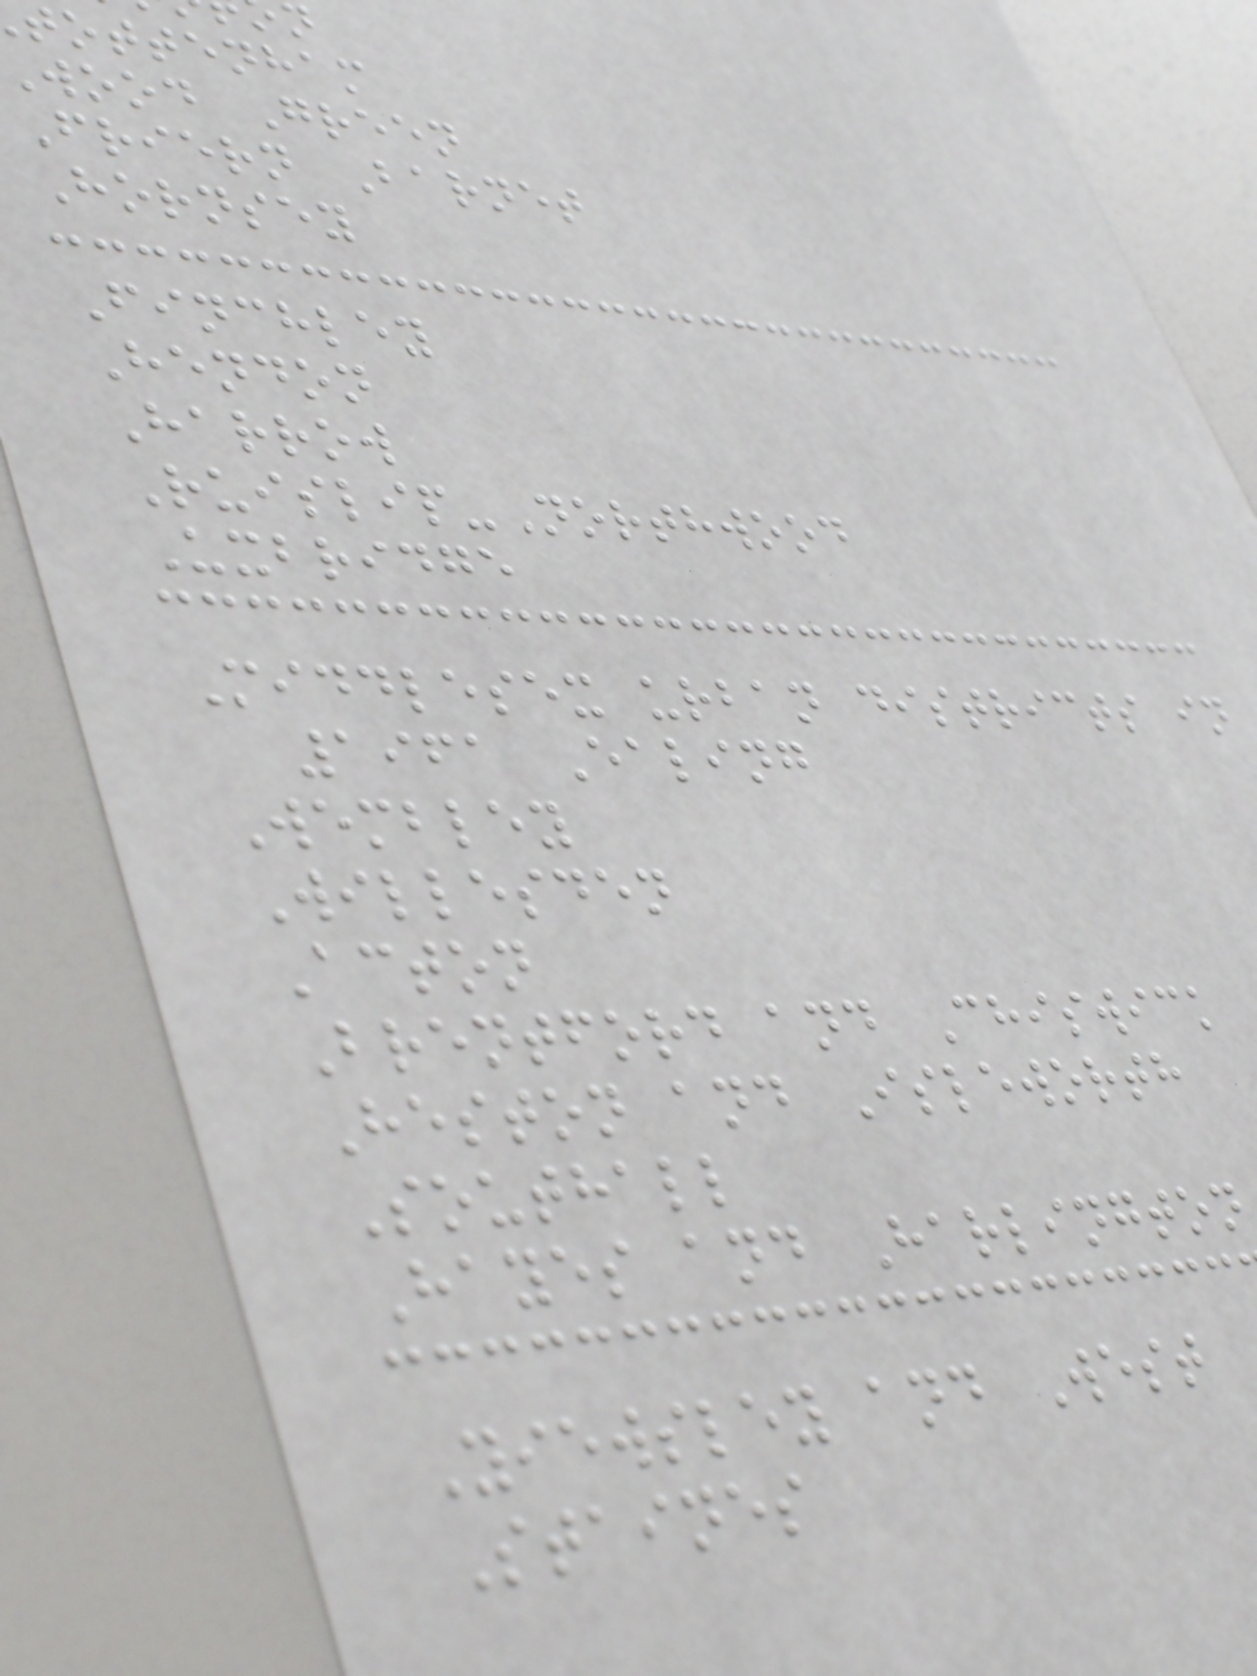tottenham
wood Green
Friern Barnet
Hornsey
Finchley
Hendon
Harrow
Ruislip-Northwood
Uxbridge
Middlesex urban districts in
1961 Ealing
Wembley
Willesden
Acton
Brentford and Chiswick
Heston and Isleworth
Southall
Hayes and Harlington
Yiewsley and West
Staines
